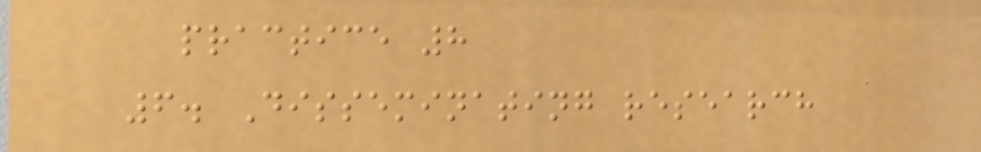practice 8
6. Disseminating research
